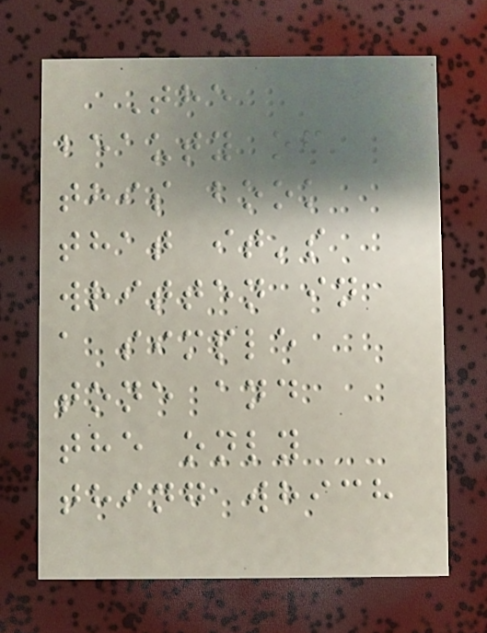The
beauty of
this book
that it's
written in
a simple
tone and
the only
thing which
